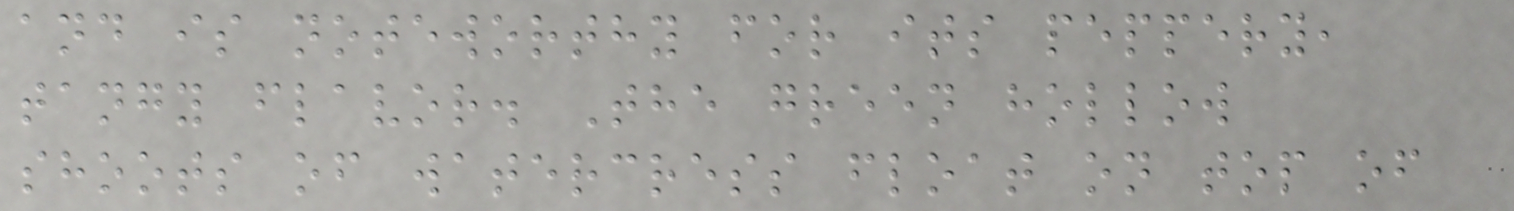and is noteworthy for its peppery,
tangy flavor. The green hollow
shoots of watercress float on top of
